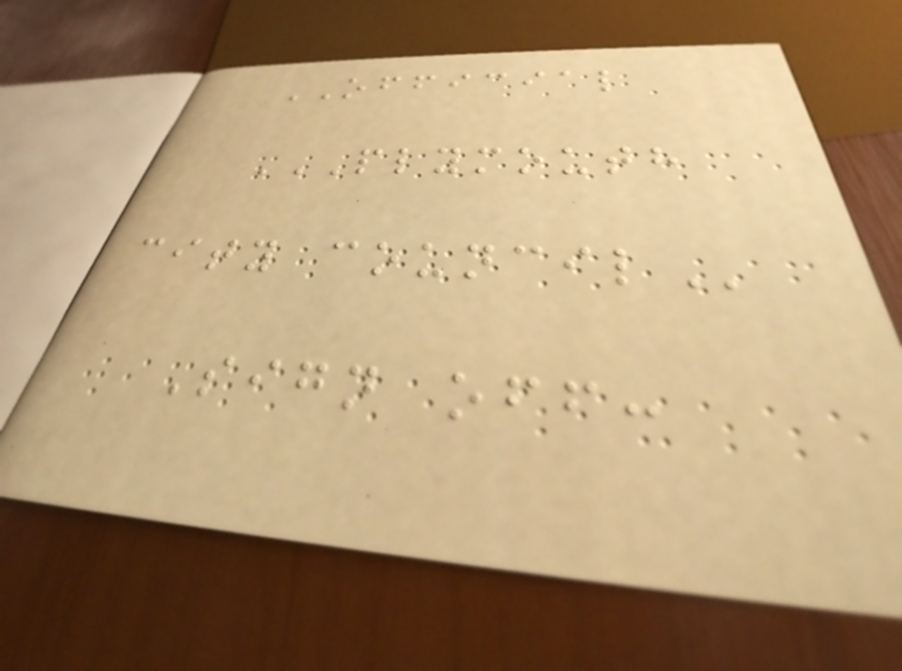OFFICIAL
PLYMOUTH
CITY COUNCIL
Sign off:
